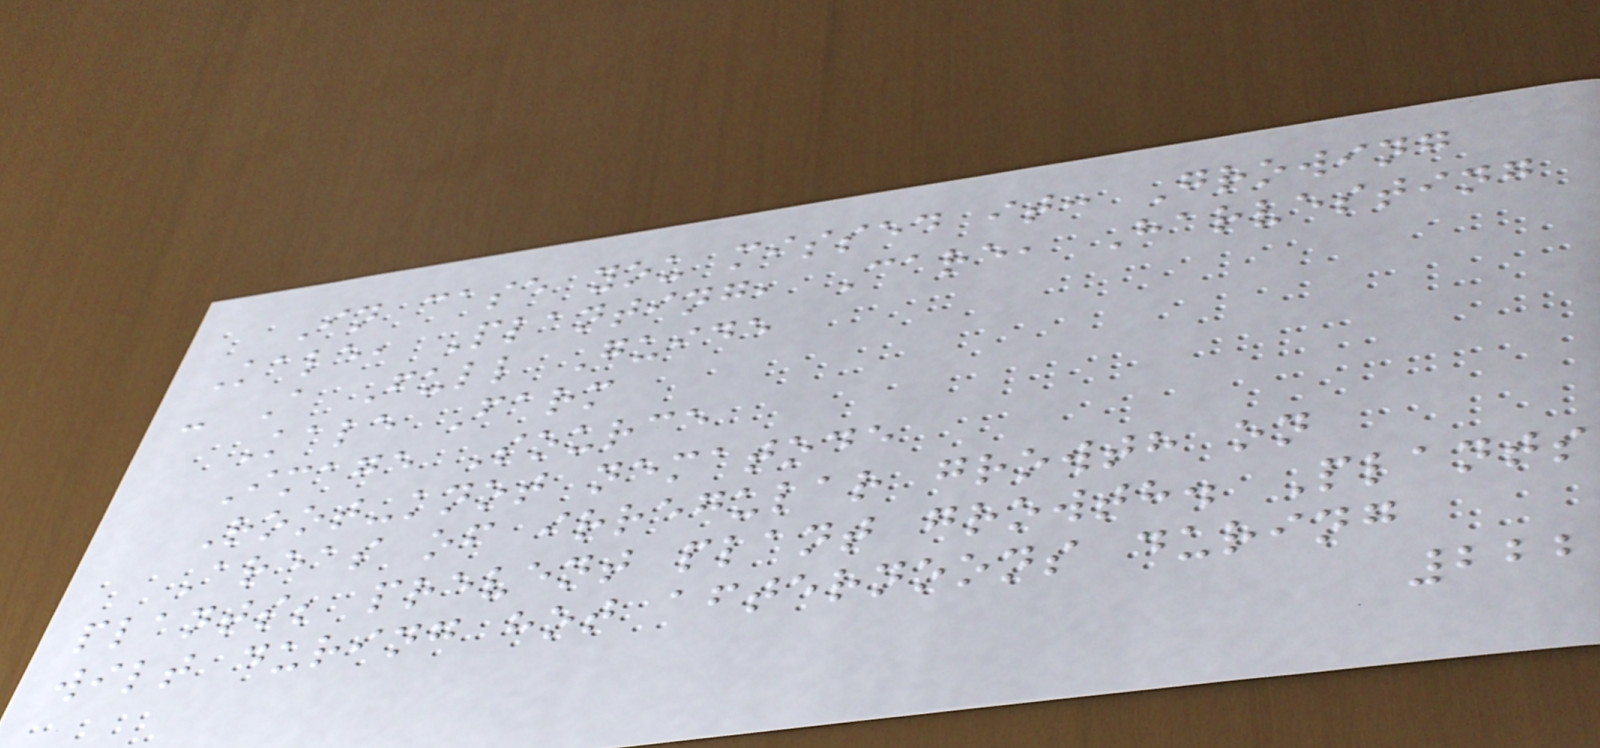In case you missed it: Growing
Kale, Planting, Care, Harvesting
- A Full Guide
Kale Farm
Image Source
Root-knot nematode
Areas of irregular growth on
plants; prevent plant growth. Plants
wilt during hot afternoons during
222
